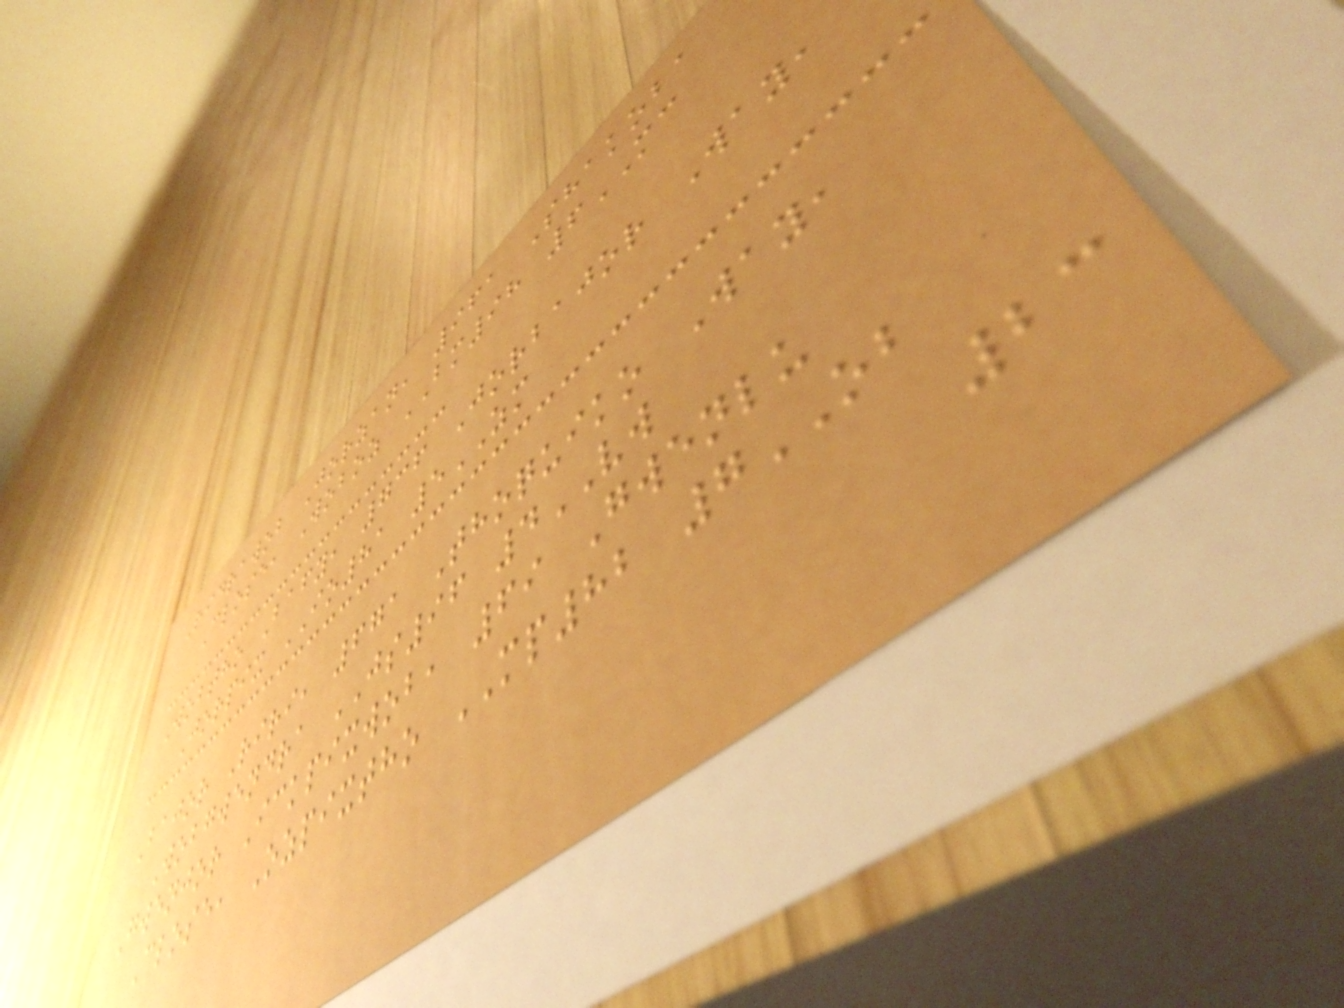Ridrawob Jorzan, 961 Shakoba
Close, Woboz BM98 6MC
Wobtho Bafy, 736 Jorbajor Way,
Jorpix IO81 5ZM
Bajor Riri, 671 Thoquiko Way,
Wobgwendra JS96 4VW
Gwenjor Ickpixwob, 69 Gwenlu
Close, Ozpixtho MP82 7OB
23
